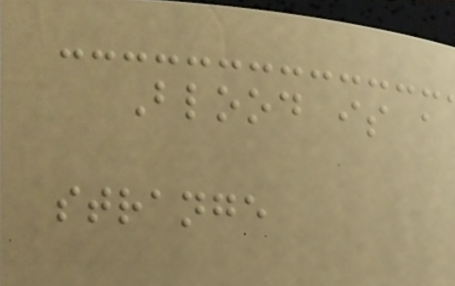Blood is a
strange
